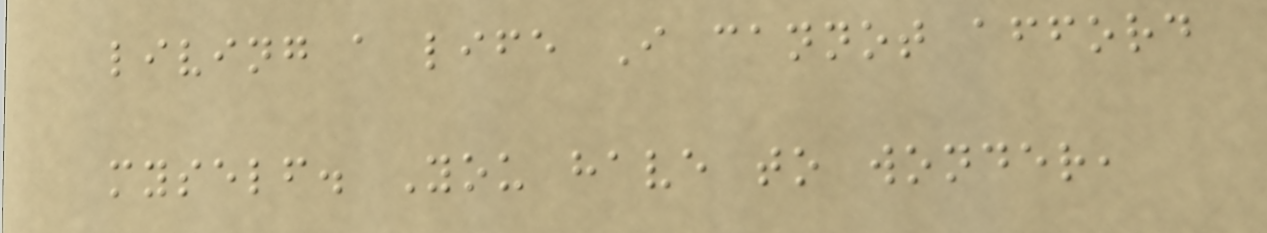living a life I cannot afford
myself. You have to wonder,
